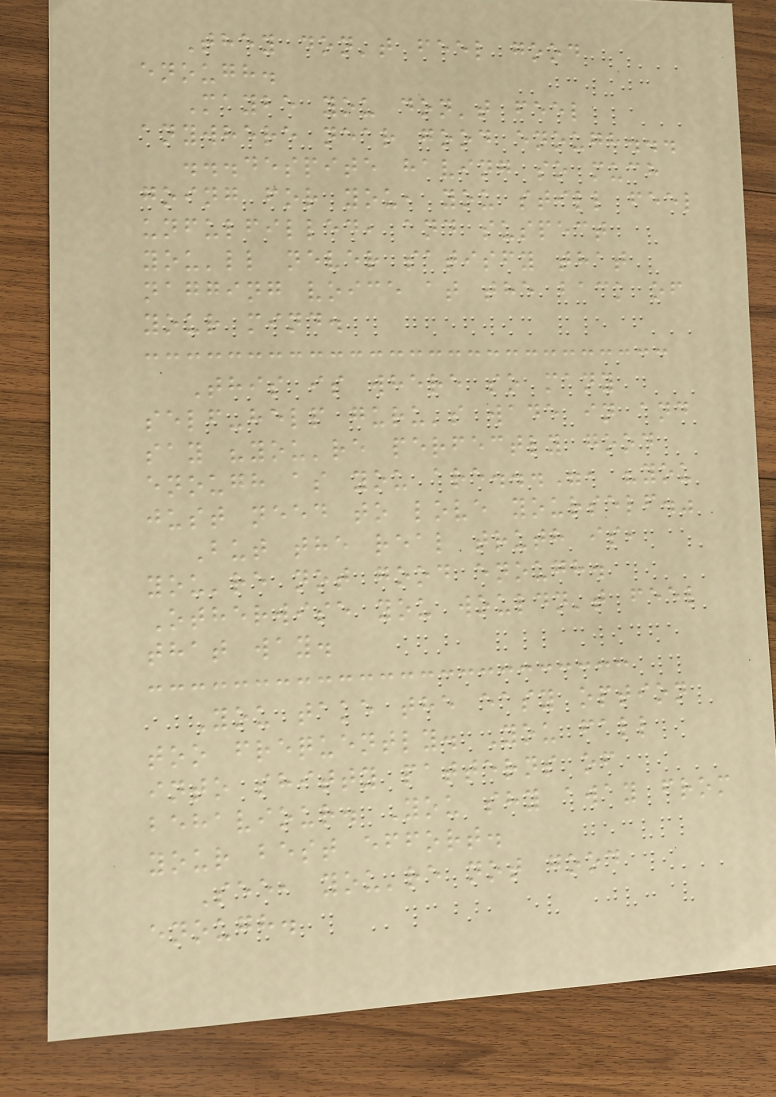They don't feel good
enough.
Maybe you don't feel
anywhere near good enough...
...despite having so much
going for you, you still feel
unfulfilled, and suspect
you'll never satisfy that
nagging voice at the back of
your mind.
This is where so many
self-help guru's wade in and
say "you're perfectly good
enough as you are...", "you
just need to love yourself."
But the real truth is,
you're not good enough.
Otherwise you wouldn't feel
that way.
You take the easy option
too frequently. You fall
into shitty patterns of
behaviour. You shy away from
your best effort.
See, you're not good
enough.
